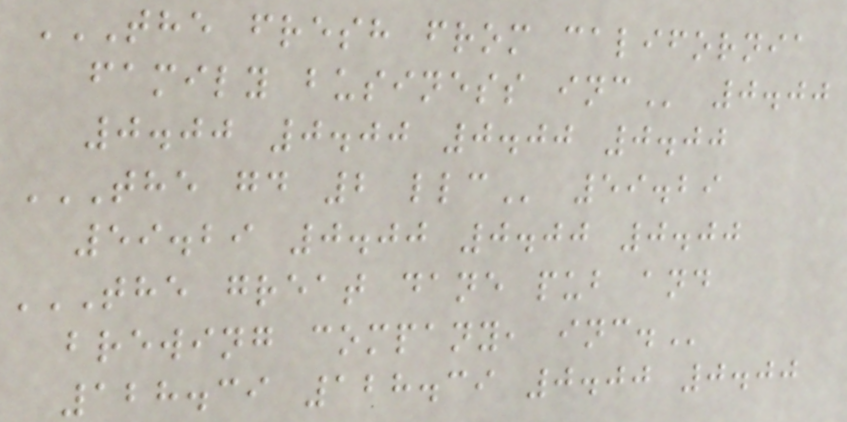THE FRESH FROM CALIFORNIA
FAMILY BUSINESS INC 0.00
0.00 0.00 0.00 0.00
THE GD 2 LLC 59.29
59.29 0.00 0.00 0.00
THE GREAT DANE PUB AND
BREWING COMPANY, INC.
128.39 128.39 0.00 0.00
